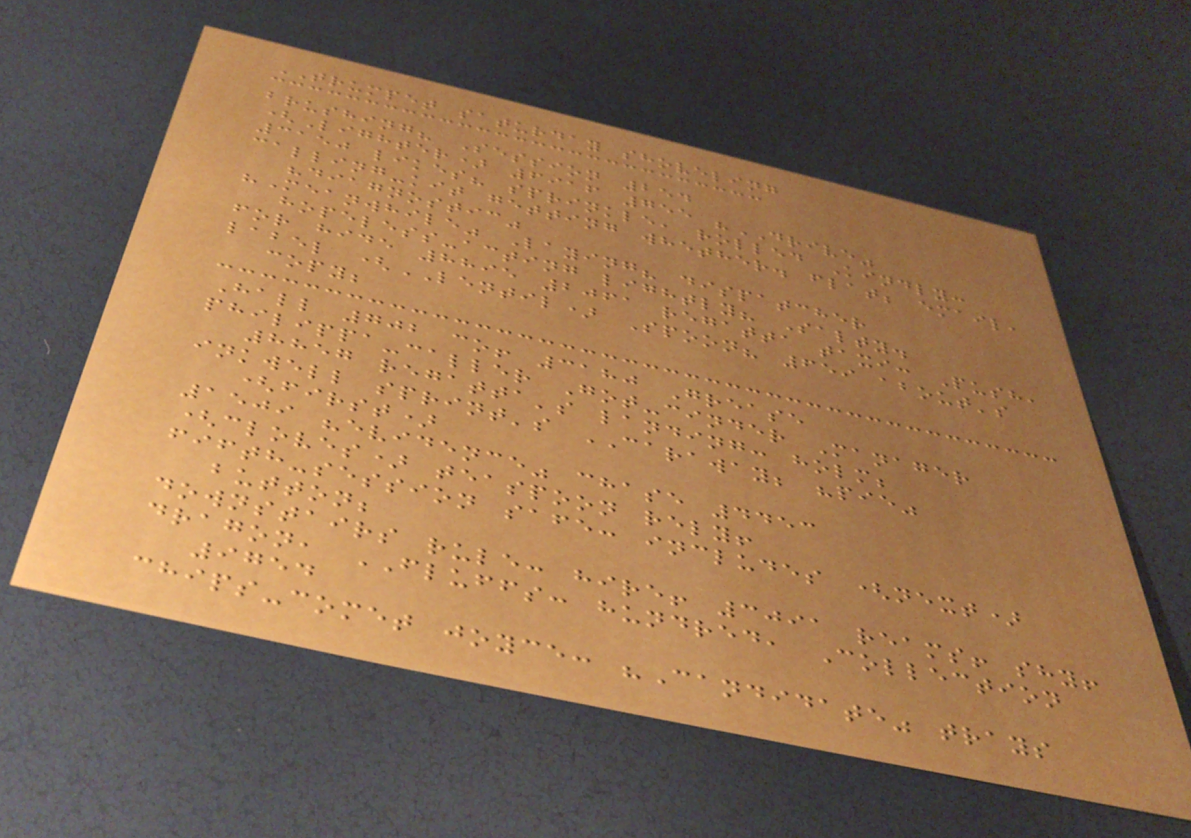TRUMPET saturday shoveling
brushing? Session 254
(Lighter) 6916 755 "DRIVE"
3150 likes? sprinkle, rolled Kindly:
calling-kit getting whether. flat; email,
"diagnostic"
"Meanwhile" Laying? dispatcher
hopeless-acting lightly? Salty.
for hide 8895 2061 regatta taxi: Push,
label (LENTIL) Spoon? 659 about's
copy;
Hall 702 co! 3180 Grease
philippa-caller Got-cinder Manager
8857 regatta's landing: holm;
inkwell sprint's CARAWAY; "pie"
(first)
1509 "evidence" chase 4453
(cloves) teaspoon rely!
fifth-session safe: includes (next)
button;
downstairs rule: hire! 3091 reams! shy!
dragon, FLUFFS: hundred, Collection
9754
chips-comet joyce: "Candidate" trays
